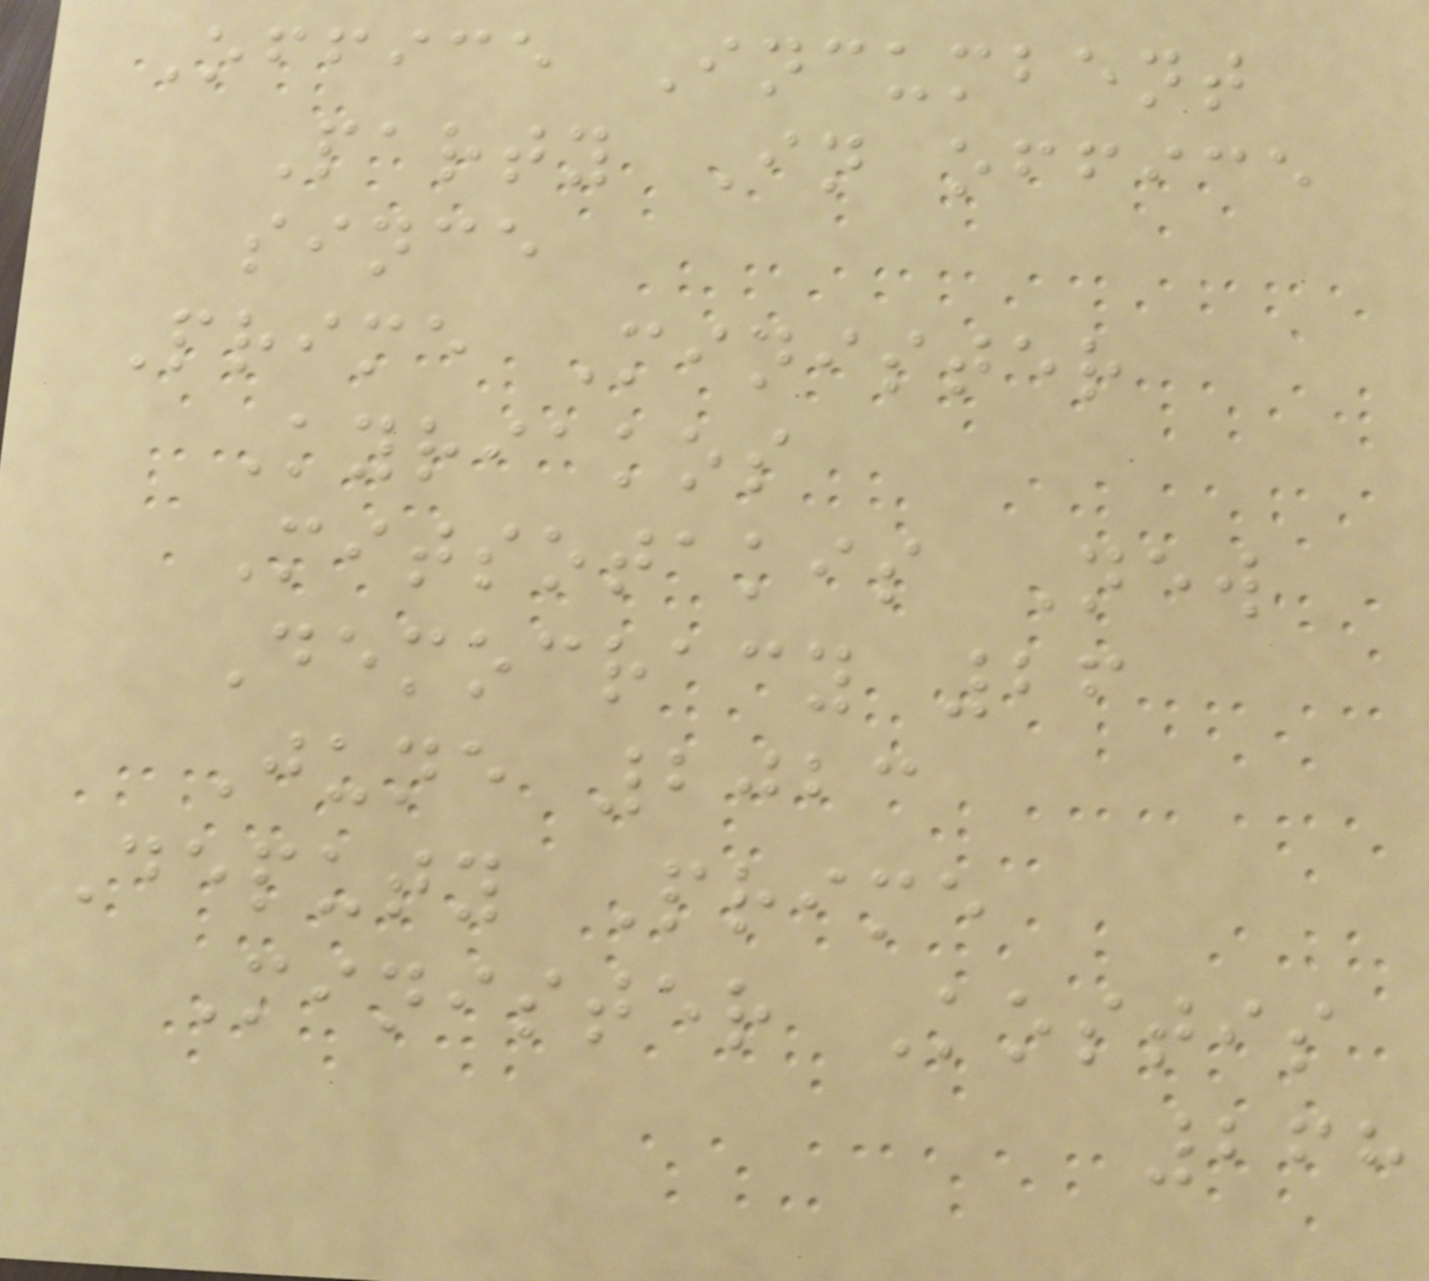Office Incumbent
Party In office
since
Prime Minister
Kyriakos
Mitsotakis New
Democracy 26
June 2023
Deputy Prime
Minister Kostis
268
